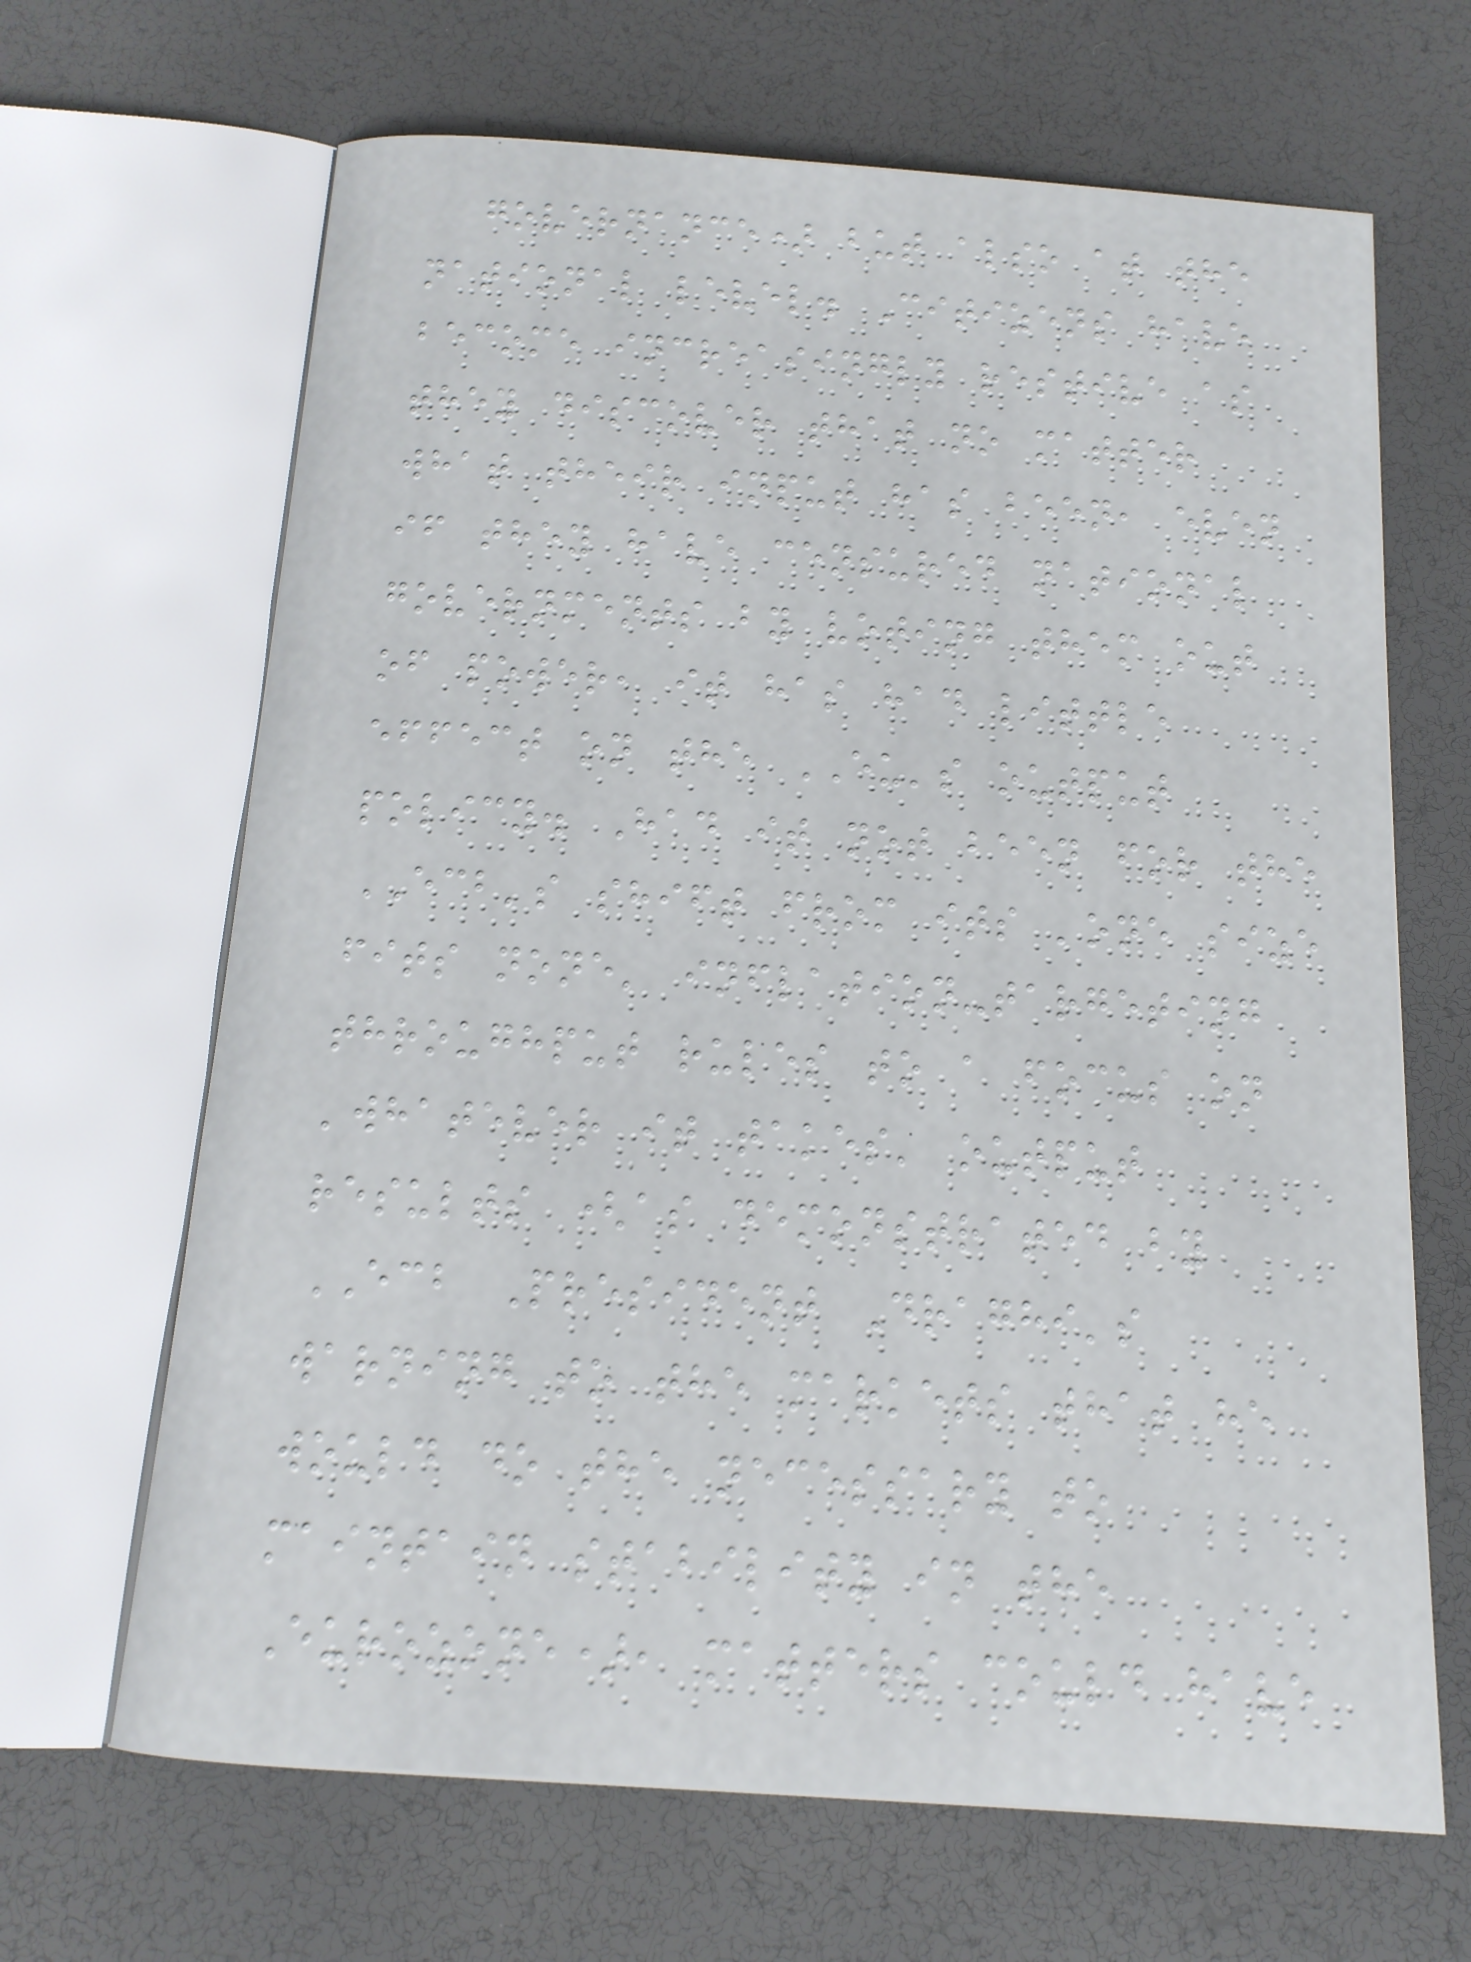governance) but also at the
national level. Citizens have
become increasingly restive as
they discover that no matter
what their input has been, even
if they have censured national
governments by voting them out
of power, it has had little
effect on the EU's output
policy. Had it not been for the
ECB's shift from its 'one size
fits none' inflation-targeting
throughput rules to a focus on
'whatever it takes' output
results (as demonstrated by
ECB President Draghi's
warning to the markets that he
would do the necessary to
maintain stability in the
Eurozone), matters could have
